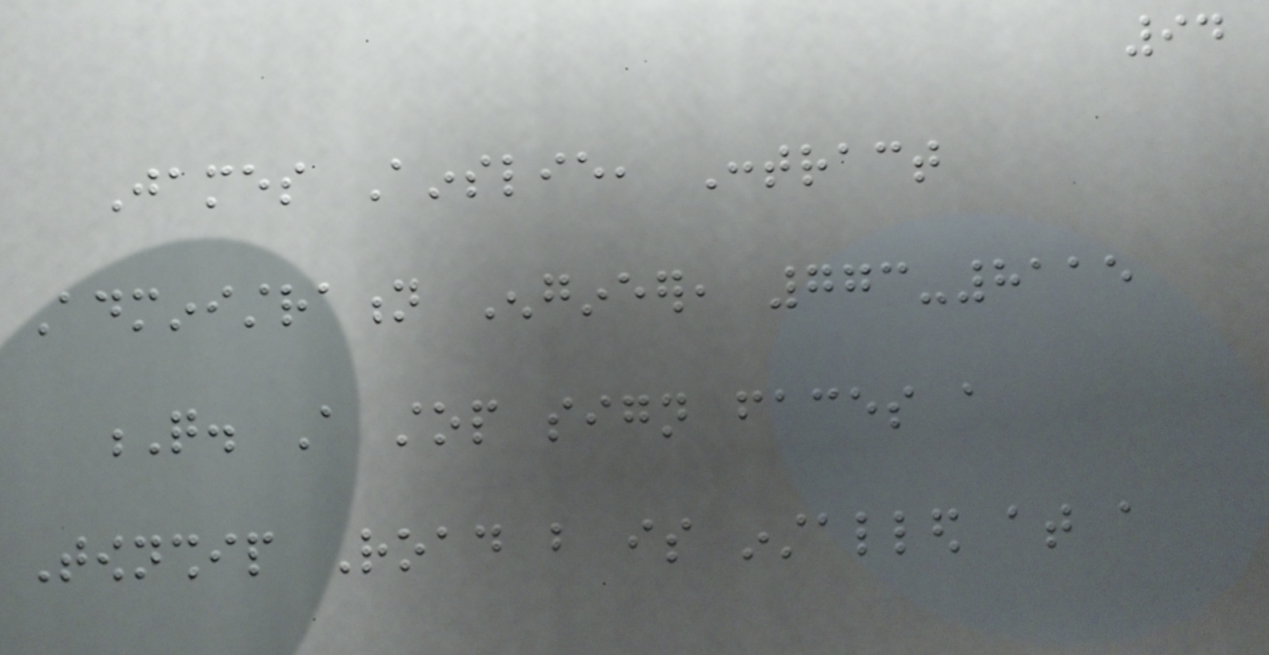94
James Ainslie, Contract
Administration Engineer, 773-8115
Q. A stop sign faces a
Township Road but is installed at a
